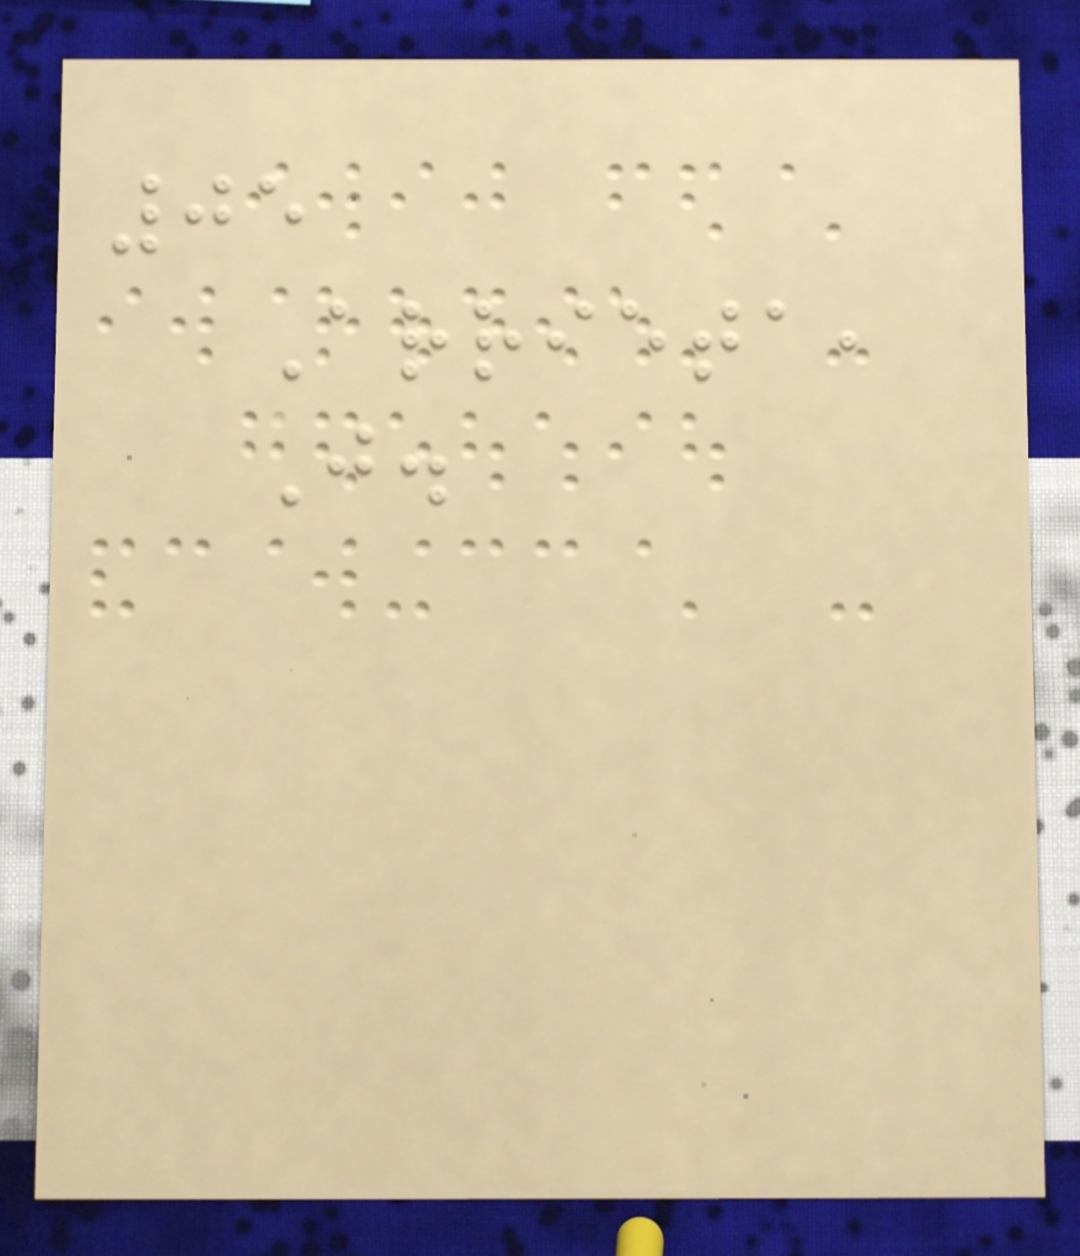05
Arrieta,
J.
